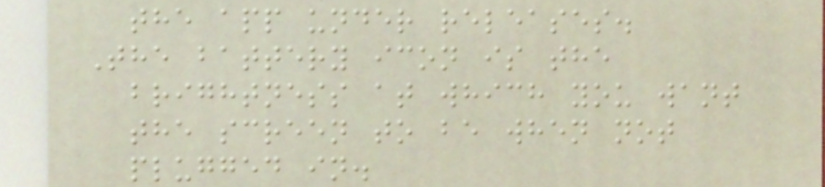the app under releases.
The battery icon is the
brightness at which you want
the screen to be when not
plugged in.
